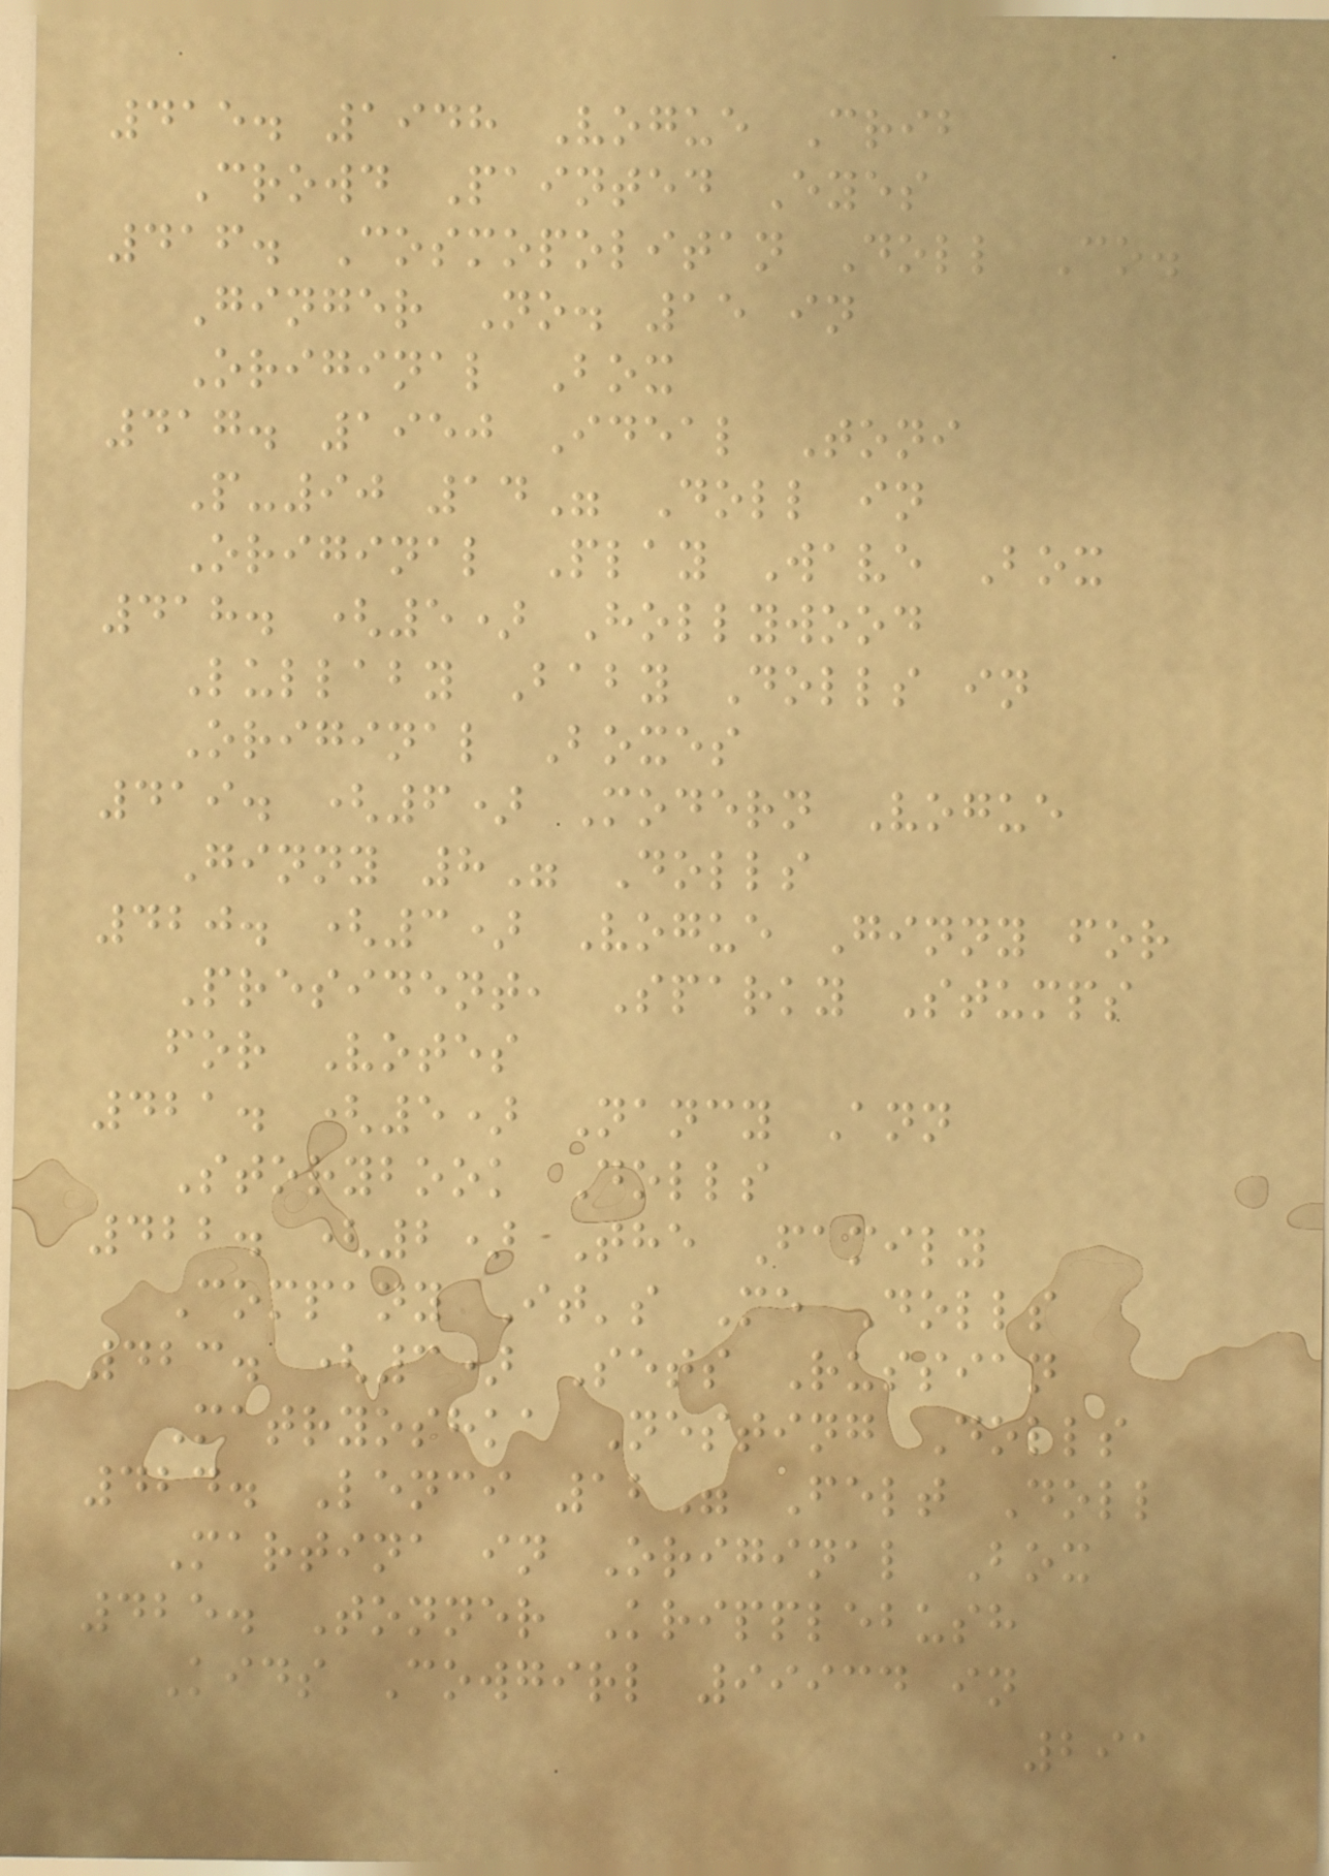415. 1948 Vogue Crib
Crowd Painted Eyes
416. Cosmopolitan Doll Co.
Ginger No. 15 in
Original Box
417. 1950 Ideal Toni
P-90 14" Doll in
Original Play Wave Box
418. (5) Hollywood
Lullaby Baby Dolls in
Original Boxes
419. (6) Modern Vogue
Ginny 8" Dolls
420. (3) Vogue Ginny for
President, Sparky Stumps
for Votes
421. (5) Nancy Ann
Storybook Dolls
422. (2) The Family
Company It's Me Dolls
423. (3) Sets Russian
Matryoshka Nesting Dolls
424. Lenci 12" Felt Doll
Martina in Original Box
425. Tonner Kripplebush
Kids Cowgirl 99934 in
291
